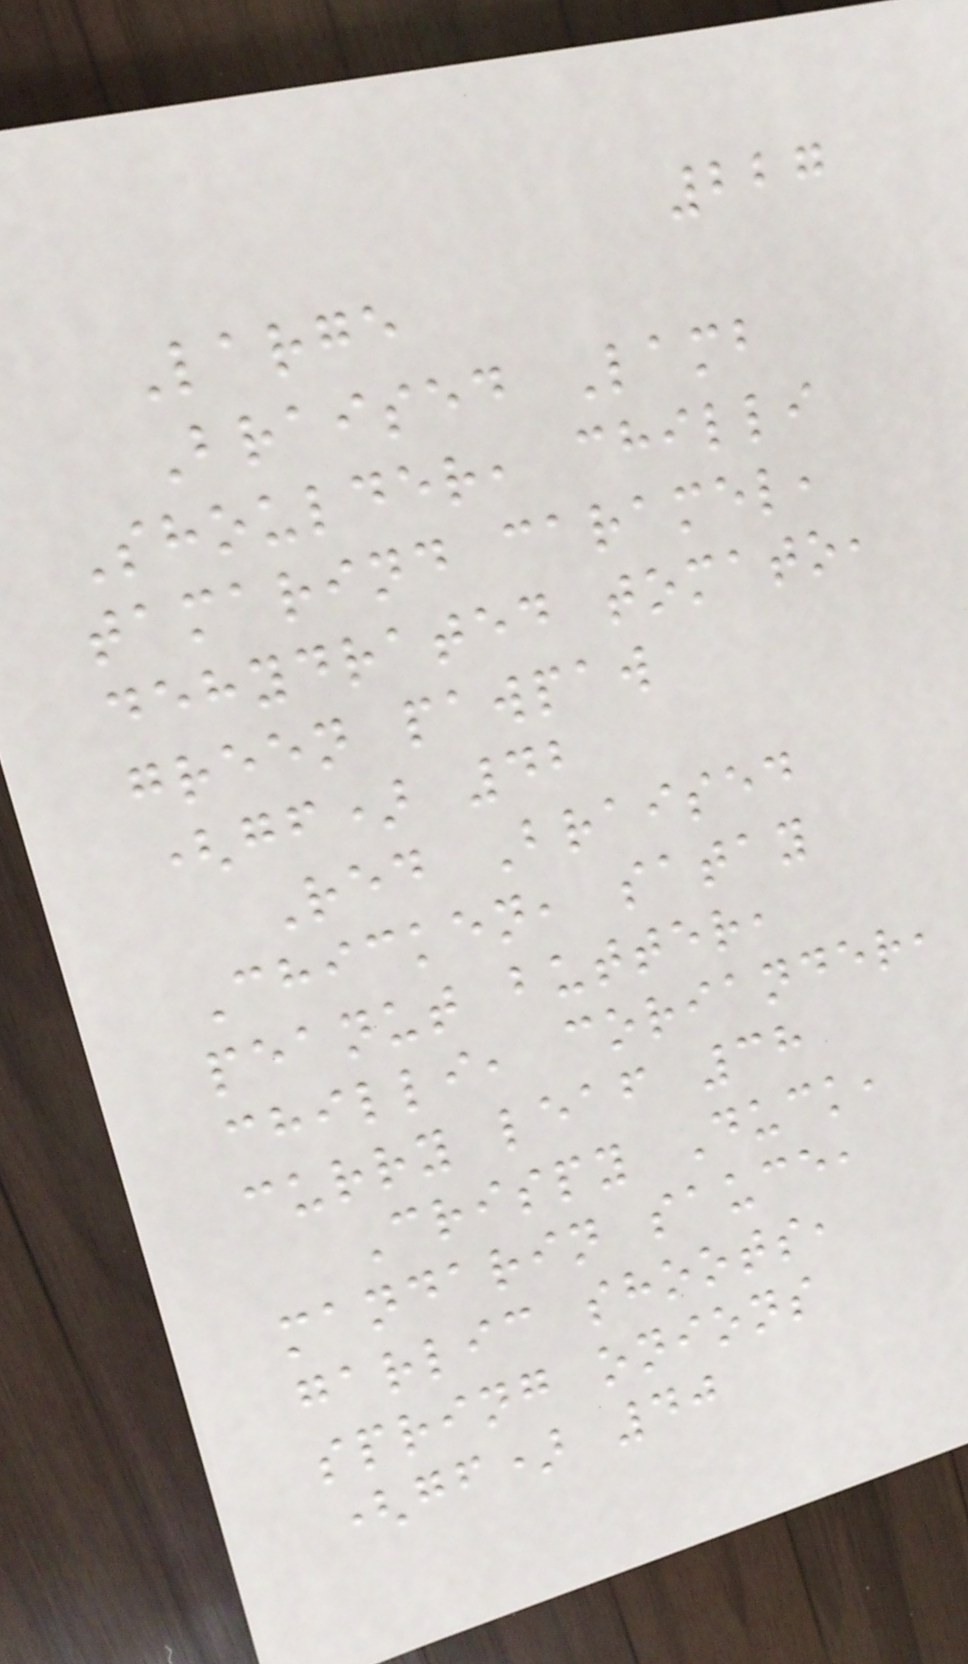227
Large
Braised Lamb
Shoulder, chilli
tamarind caramel,
dehydrated tomato,
green pawpaw
(gf) 42
Red Braised
Chicken, satay
peanut butter,
chilli, coriander,
curry leaf 38
Crispy Duck,
mandarin sauce,
garlic shoots,
spring onions
(gf) 40
